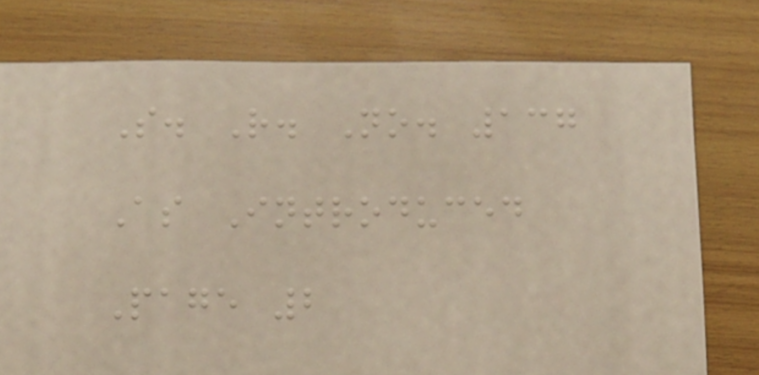S. R. No. 137
As Introduced
Page 2
